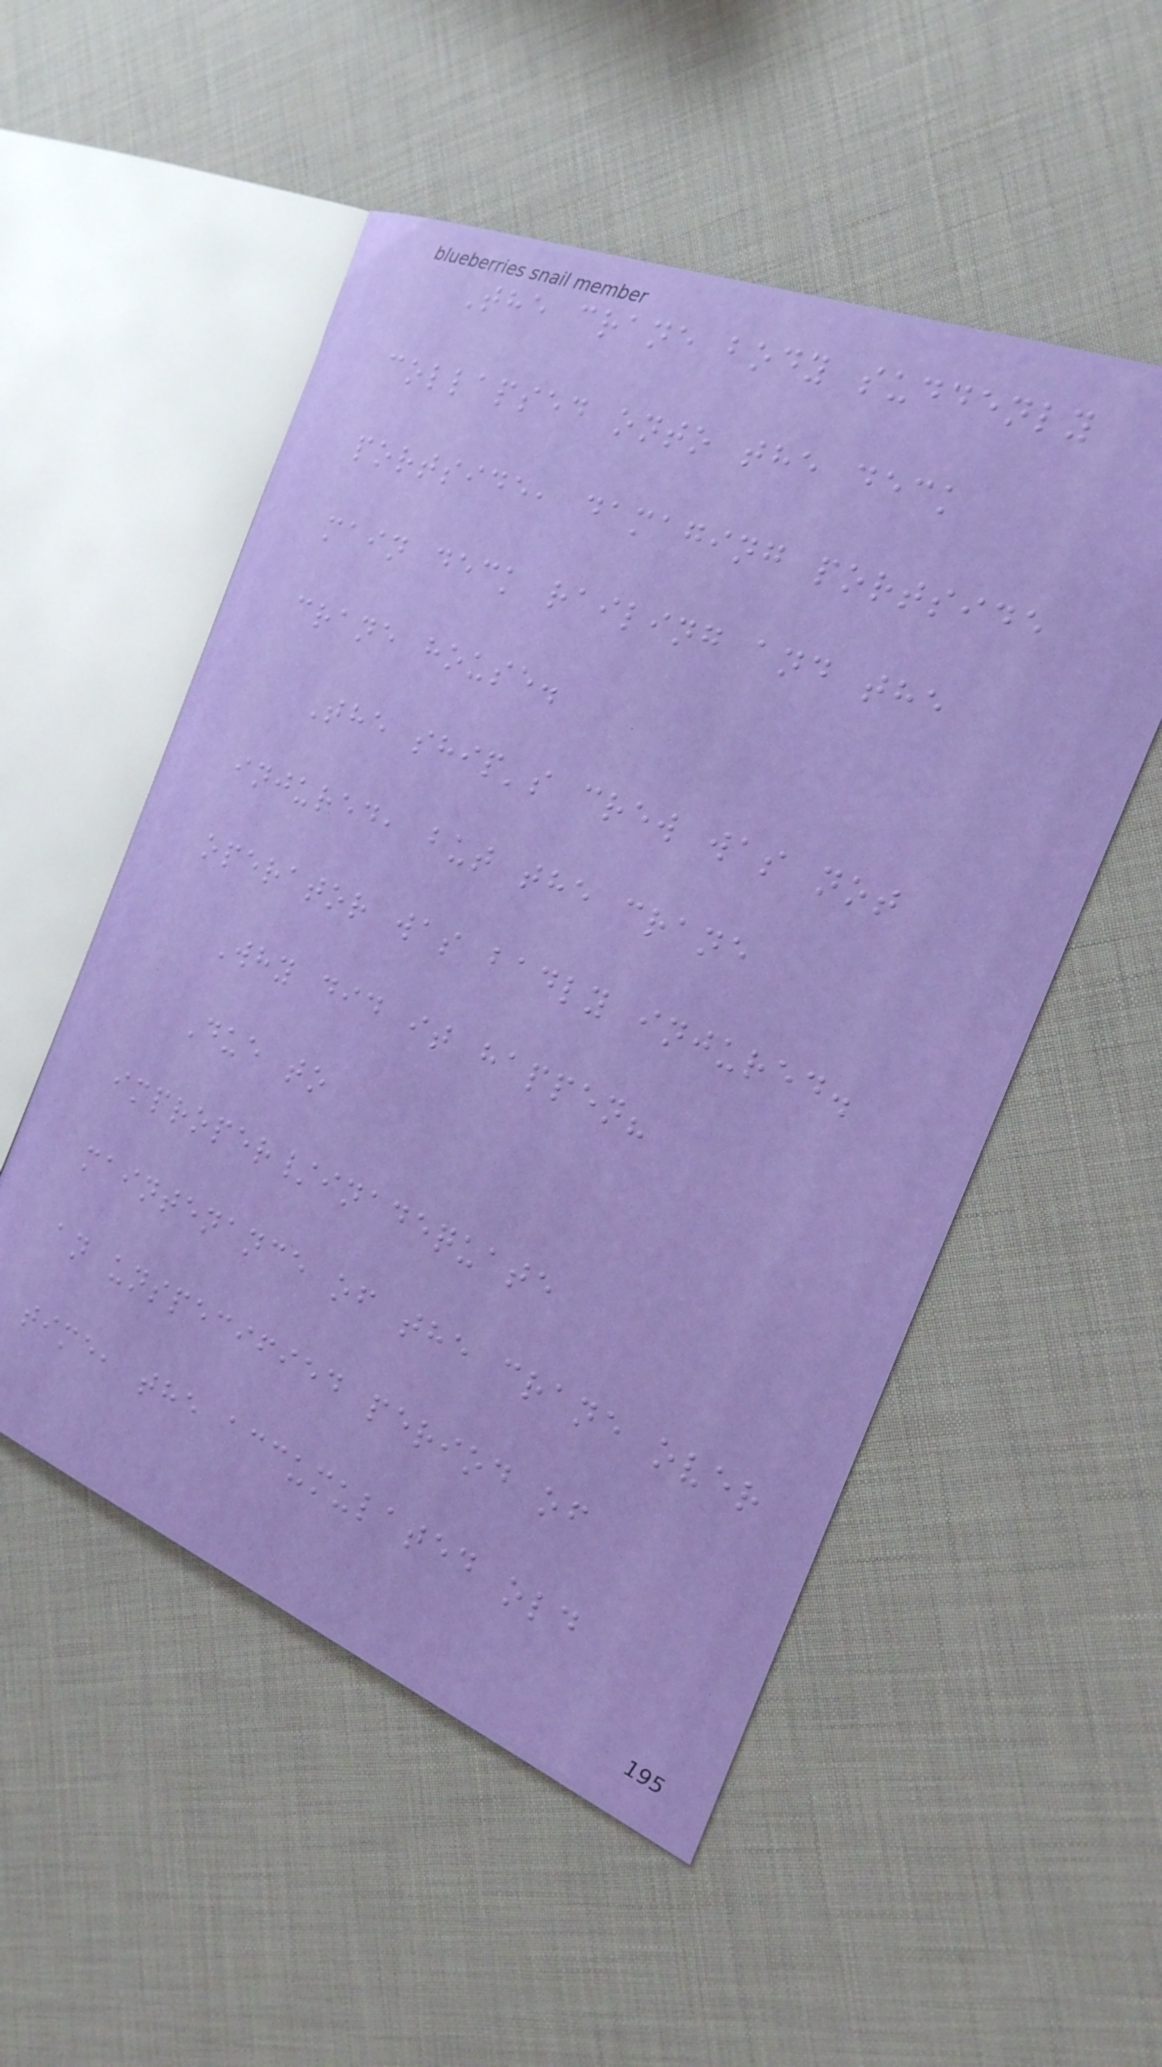The crane body suddenly
collapsed onto the deck
portside, damaging portside
main deck railing and the
crane house.
The ship's crew was not
injured, but the crane
operator was badly injured.
Why did it happen?
Due to
improper/inadequate
maintenance of the crane over
an unspecified period of
time, the accumulated old
